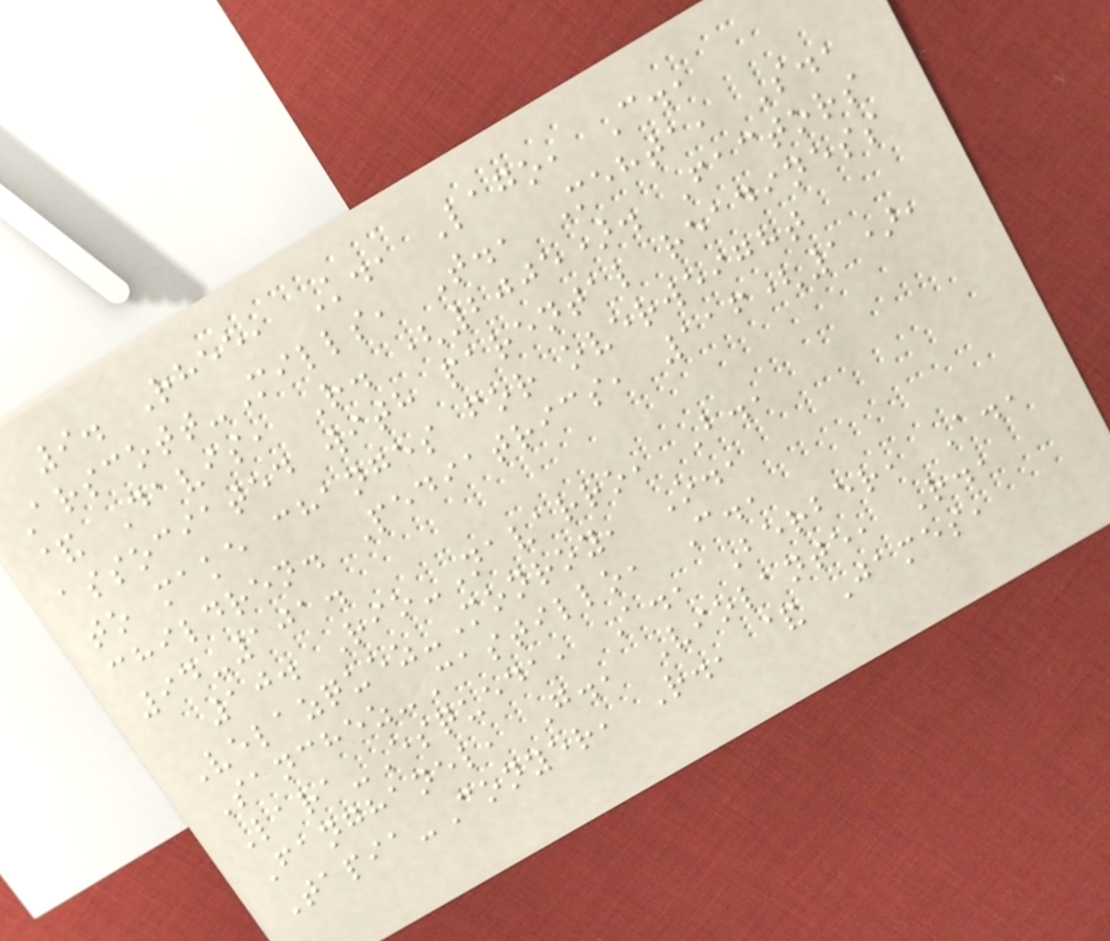9. Rhee, K., Lago, C.,
Arscott-Mills, T., Mehta, S.,
& Davis, R. (2005). Factors
associated with parental readiness
to make changes for overweight
children. Pediatrics, 116(1),
94-101.
10. Rio-Navarro, B.,
Velazquez-Monroy, O.,
Sanchez-Castillo, C.,
Lara-Esqueda, A., Berber, A.,
Fanghanel, G., Violante, R.,
Tapia-Conyer, R., & James,
